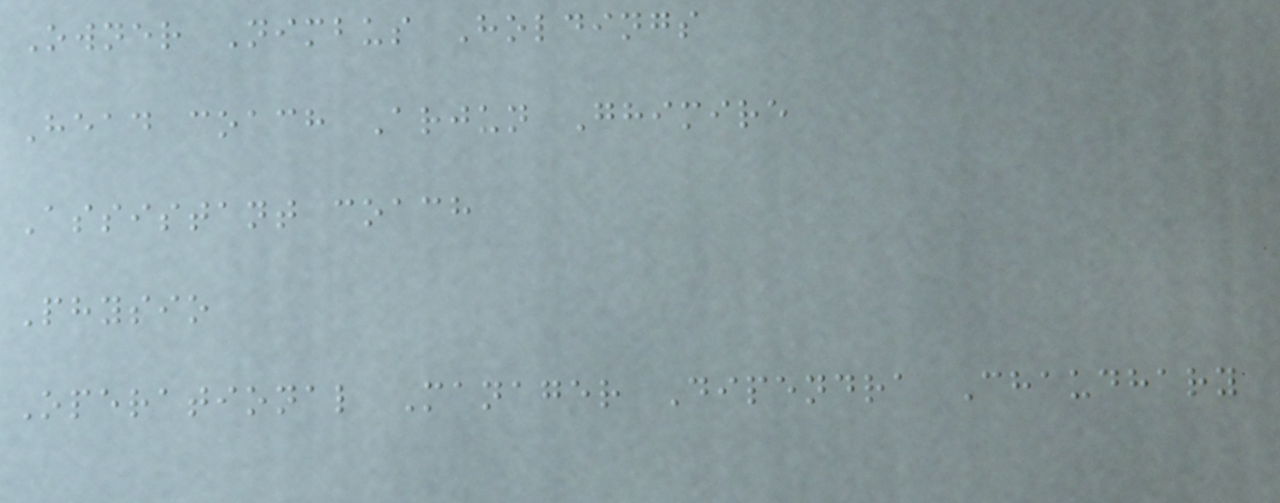Owner Nimbus Holdings
Head coach Arjun Ghimire
Assistant coach
Physio
Operational Manager Dipendra Chaudhary
